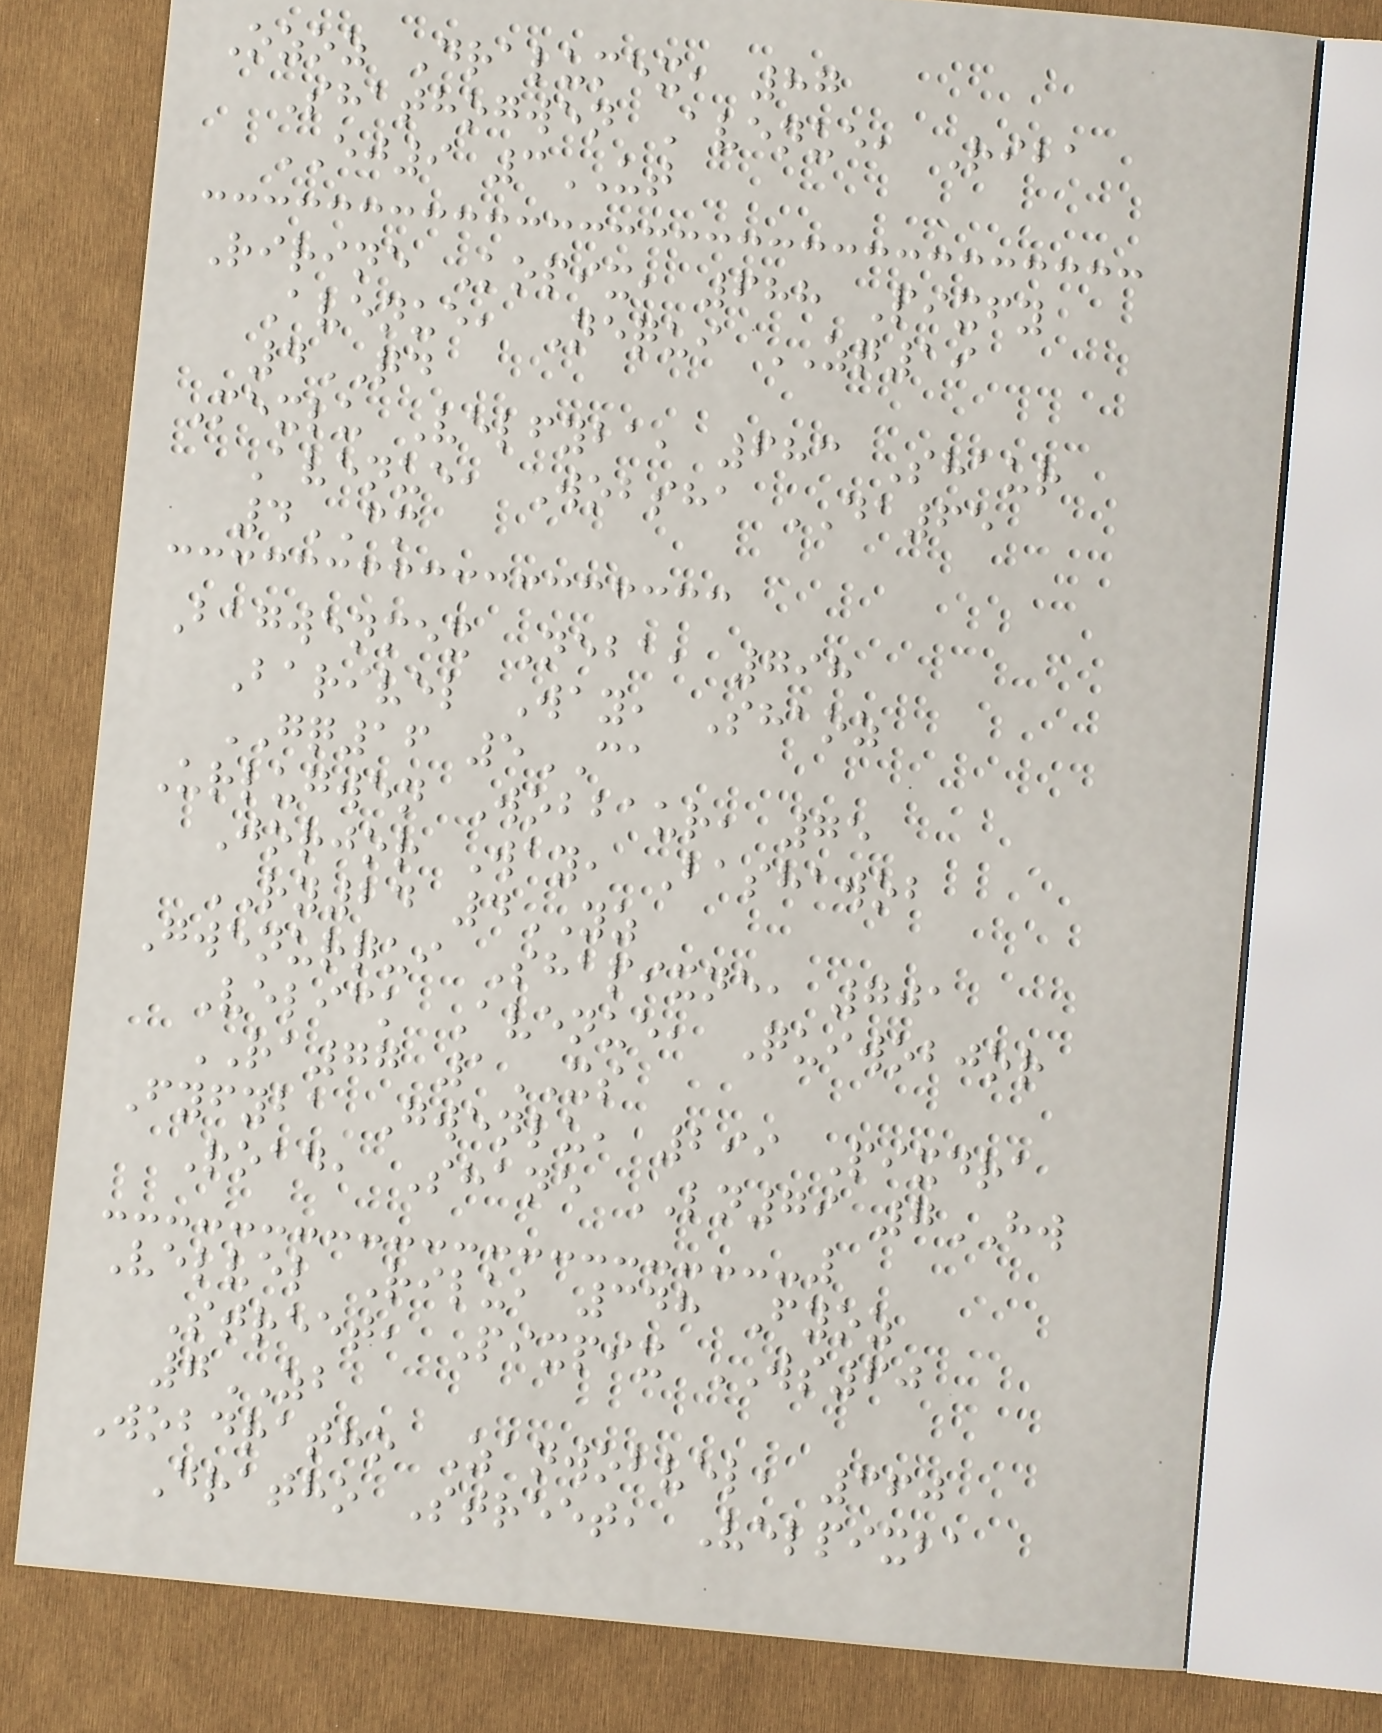Ozoz Dralumex, 87
Shathogwen Avenue, Riba
EJ9 3UT
Ririne Kopix, 688 Pixfy
Avenue, Nequi ZQ19
4QD
Mexlu Velfyba, 683 Shaur
Avenue, Wobsha DA65
4CM
Bagwenmex Neba, 798
Barivel Way, Shaoz
GQ16 5CA
Urlugwen Wobbaur, 75
Jorjor Way, Bashawob
RY24 4YZ
Gwenurqui Shapixne, 701
Velick Avenue, Quiwobjor
RA77 1XS
Fyfyba Gwenlu, 299 Pixdra
Road, Shane LN79 7HW
Velvel Rilu, 348 Fyoz
Street, Pixpix WS60
7ZB
Wobdratho Zanwobvel, 360
Dratho Street, Velpixba
